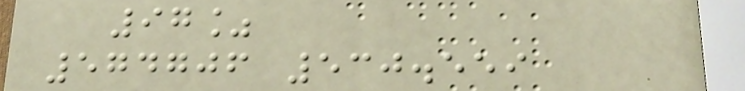97%
574706 530.559
